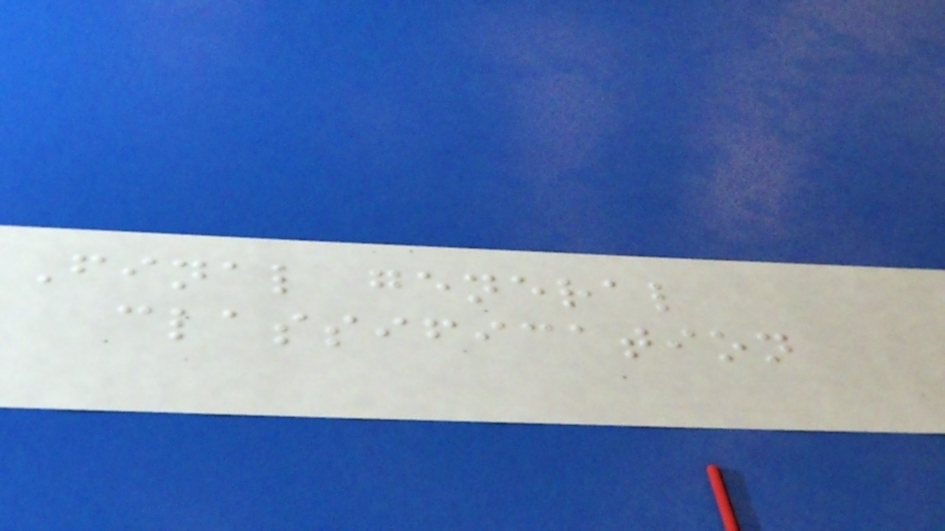Final general
classification
